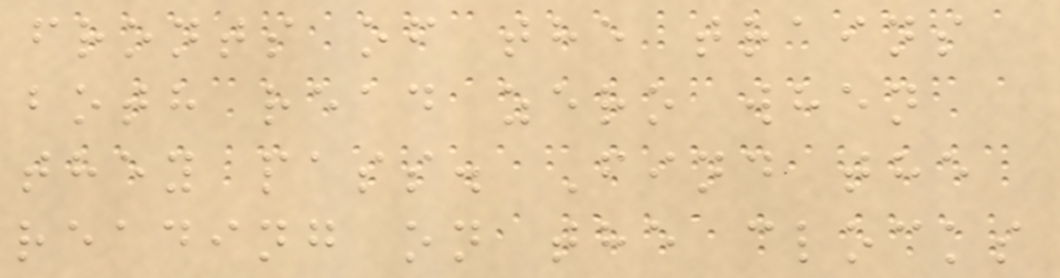fronts of the trains
both read zero when
they pass. Find the
reading on the clocks
